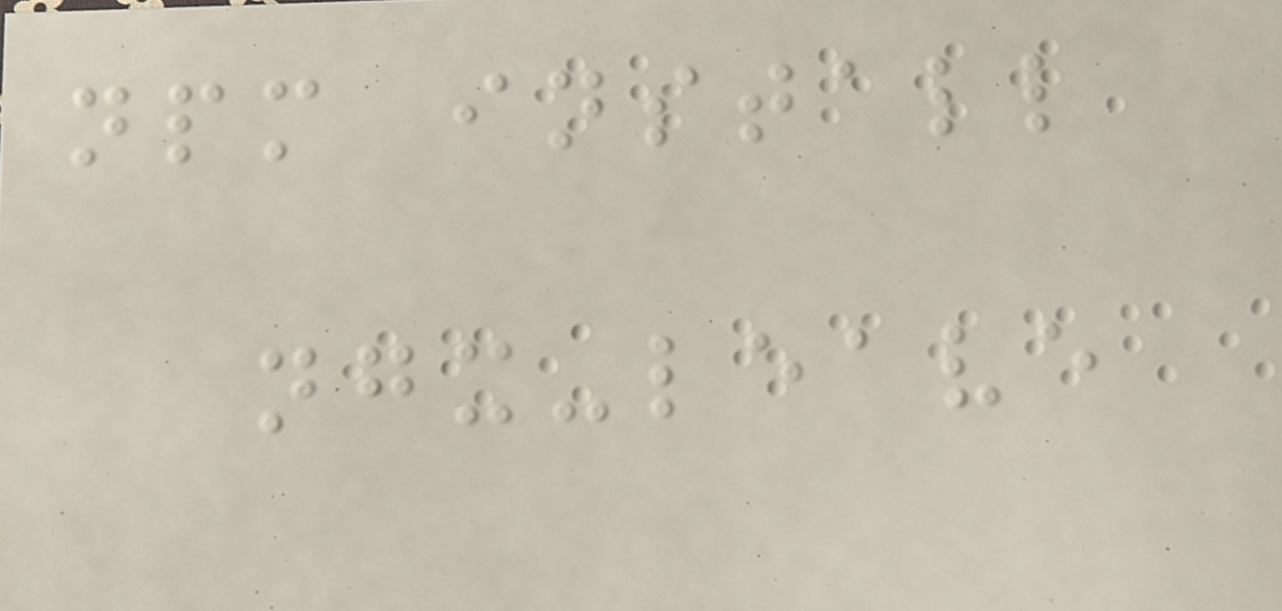npm install
ngx-leave
